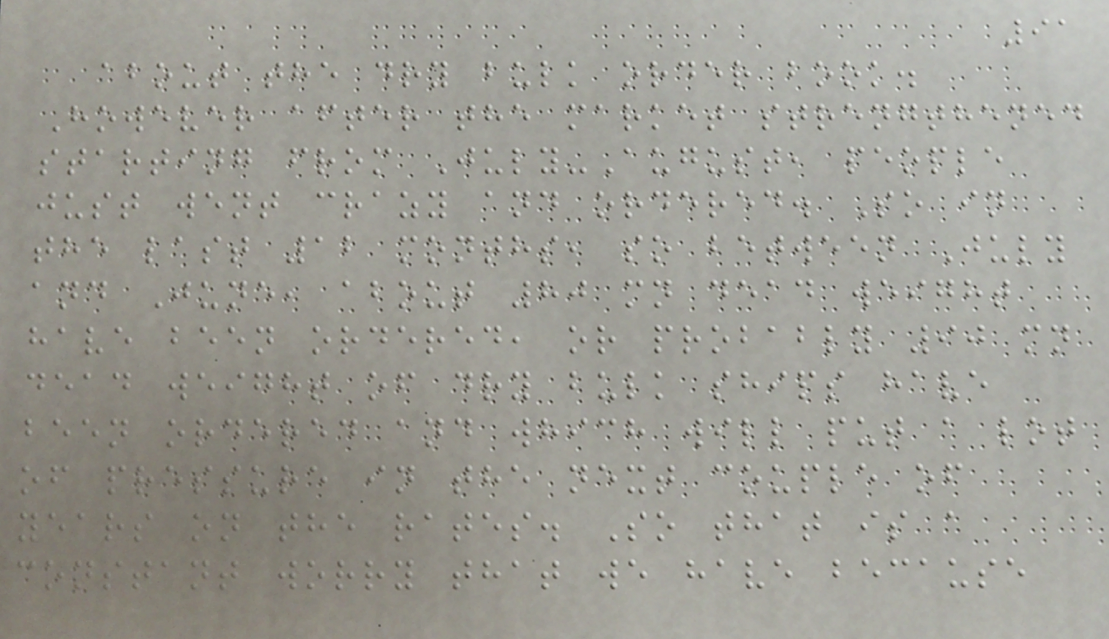91
about the dry bulk order book.
However after the market strengthened
starting from July-August, people
just went crazy and ordered. So in
the last 12 months, so between July
and June, about 80 mn dead weight
have been ordered, or probably 90 mn
dead weight of dry bulk ships have
been ordered and which will put a lot
of pressure in the next couple of
years on the rates. So that is a
constant worry that we have because
